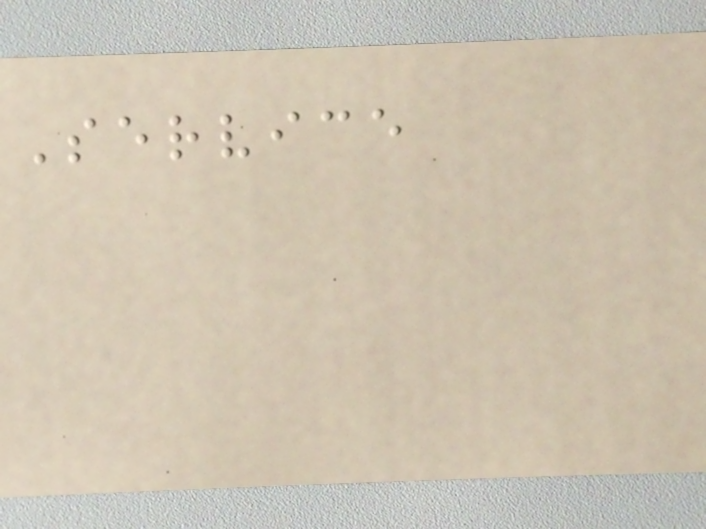Service
